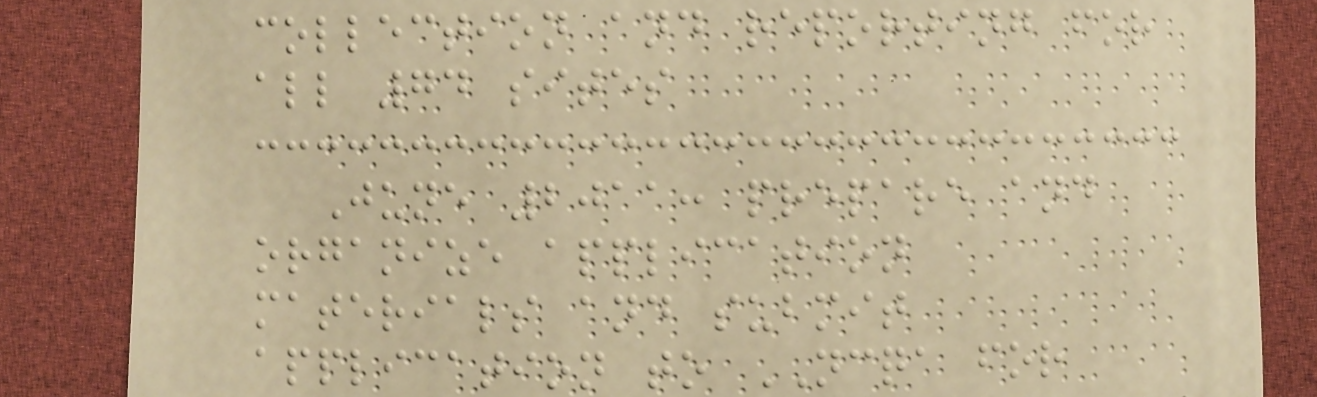collection and reporting for
all 74 sites
June 2011: prepare and
organize application
materials and submit
application to NCQA for
